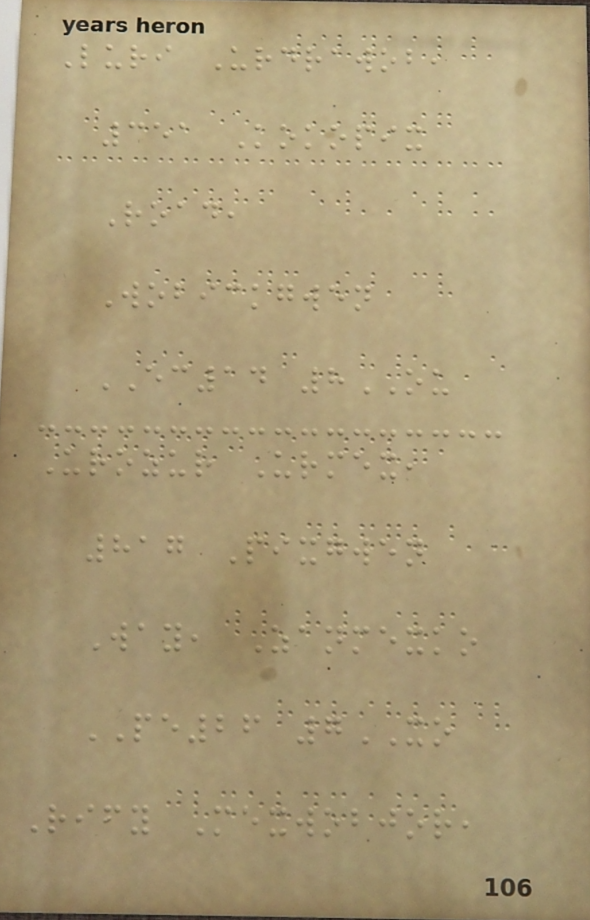Luri Urdrawob,
351 Kokopix
Road,
Wobickgwen
EC14 8OU
Urozur Urmex,
817 Pixgwen
Way, Zanmexko
PE26 7XO
Rify Mexwobjor,
